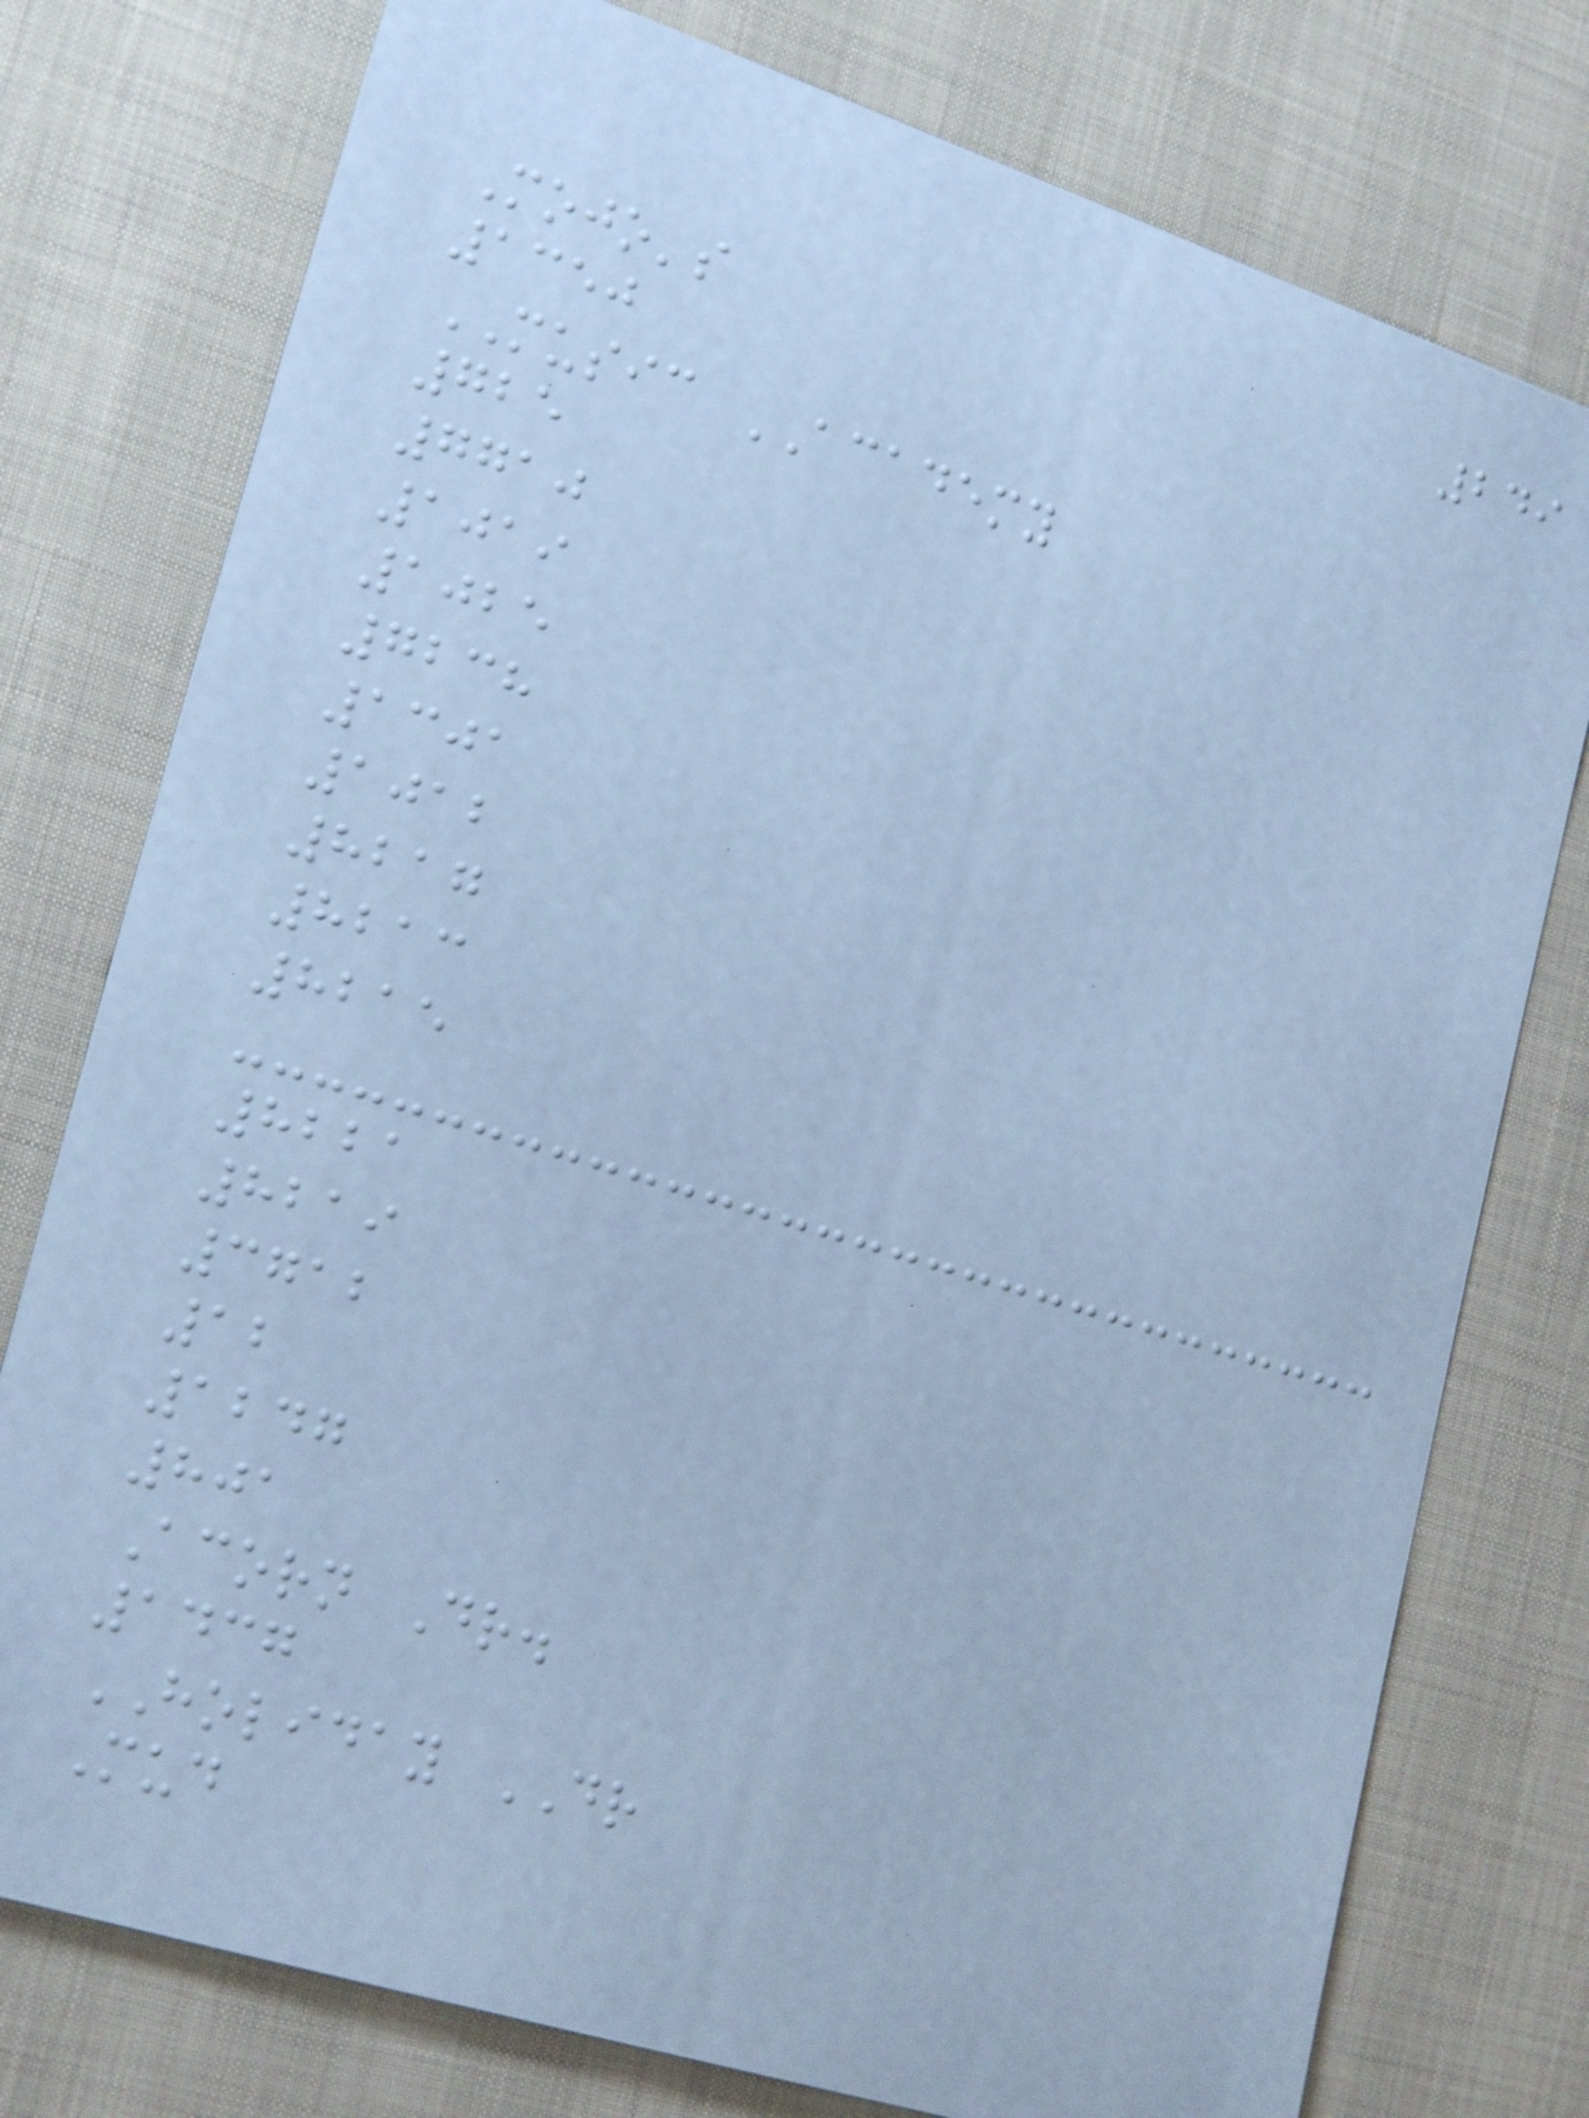249
Mojo's
1350
MUSIC ACADEMY
725
7710
1019
1025
7238
1301
1012
8217
8213
8215
8221
8219
3712
12
1247
801
Acorn Dr.
1437
HOLIDAY DR
Mud
